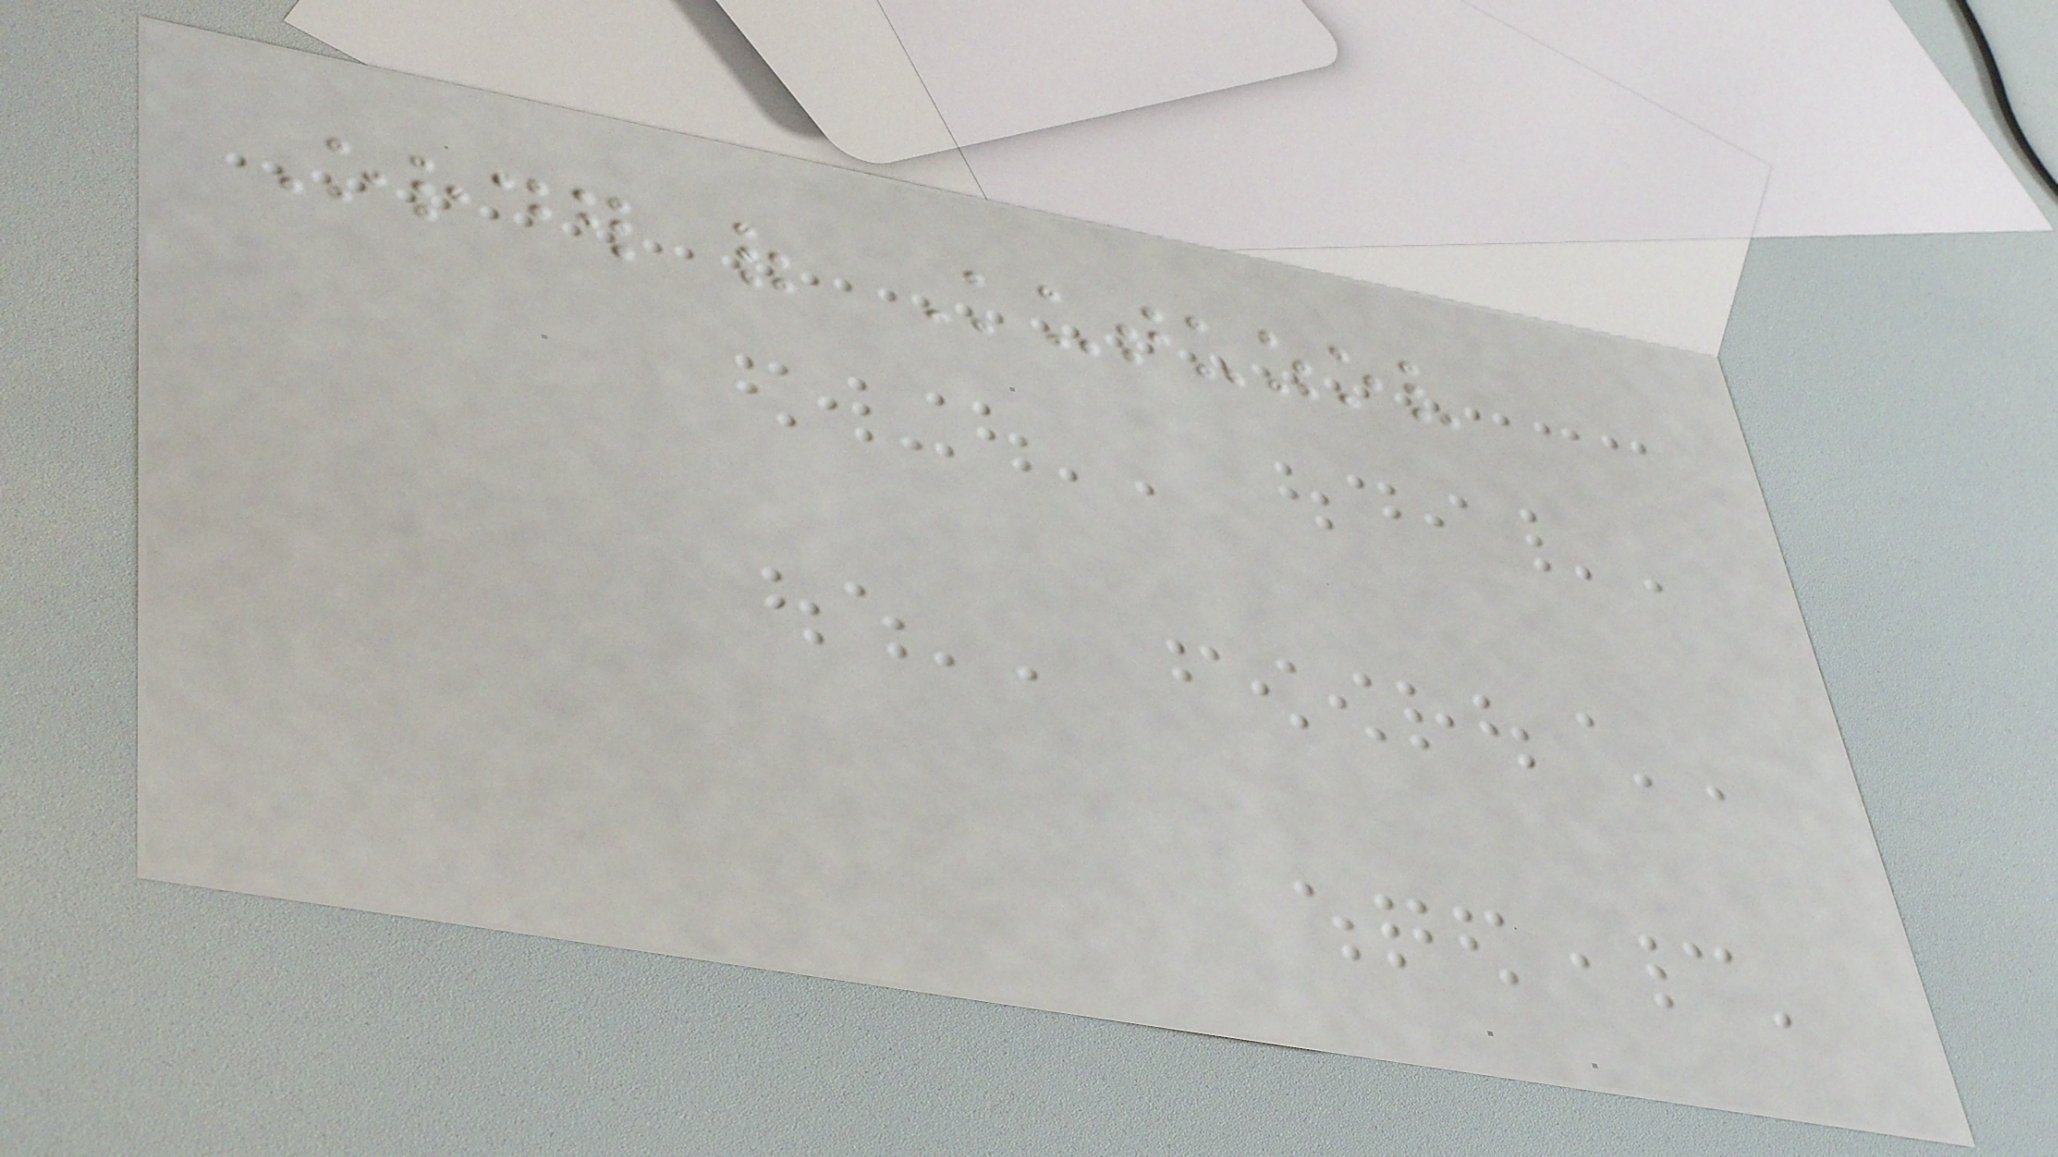Order of Kutuzov
